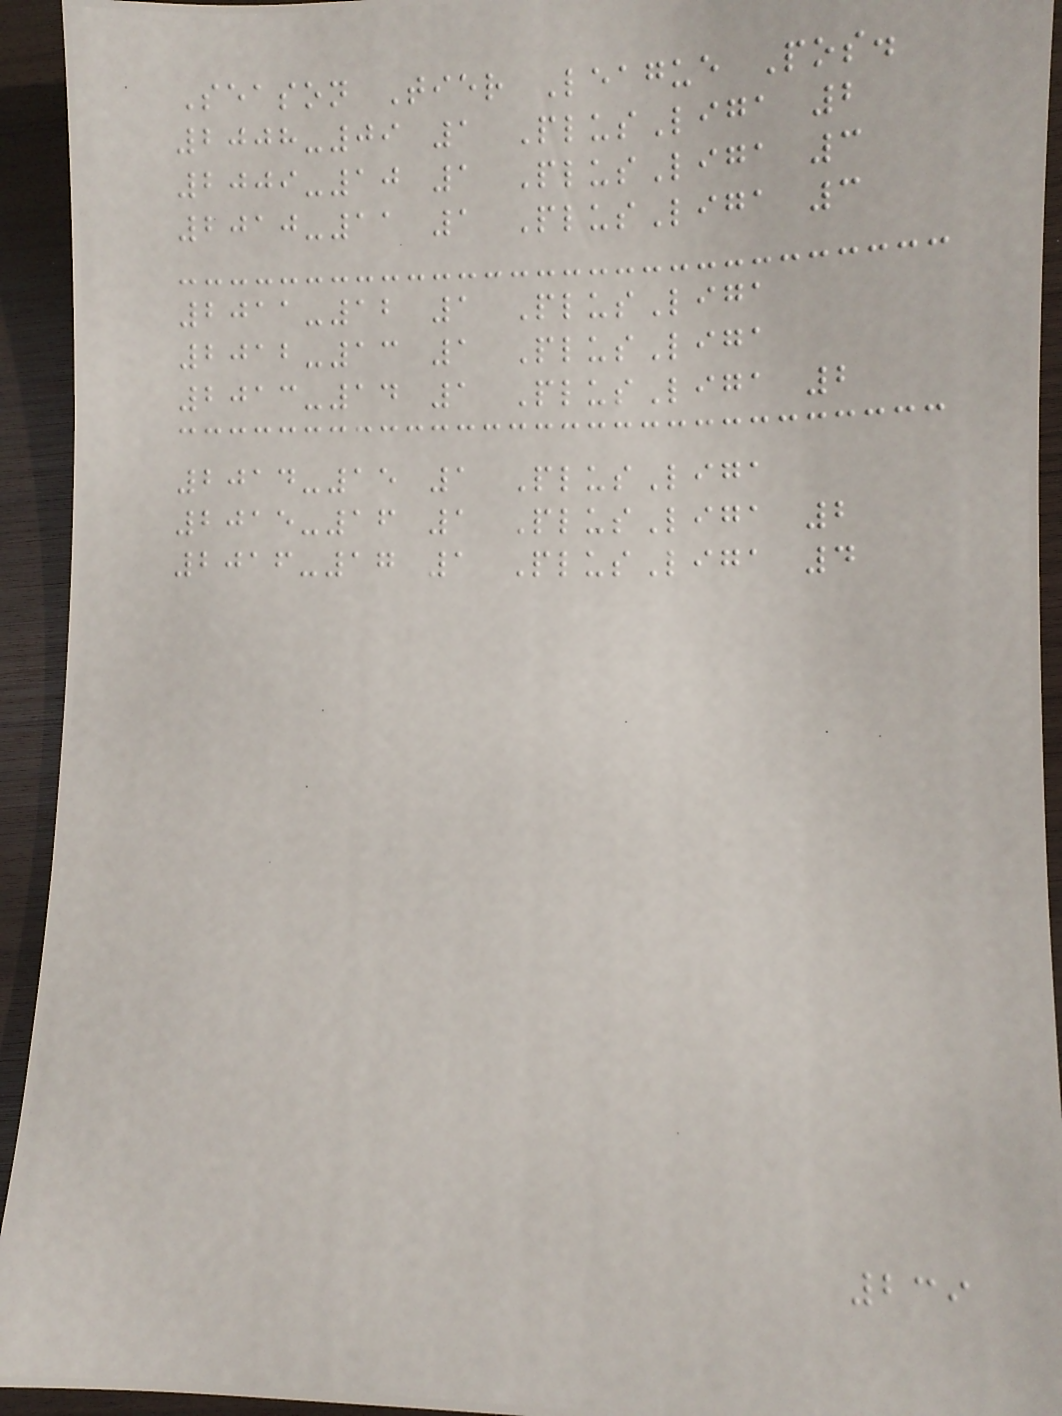Season Tier League Pos.
2008-09 1 PlusLiga 2
2009-10 1 PlusLiga 3
2010-11 1 PlusLiga 3
2011-12 1 PlusLiga
2012-13 1 PlusLiga
2013-14 1 PlusLiga 2
2014-15 1 PlusLiga
2015-16 1 PlusLiga 2
2016-17 1 PlusLiga 4
239
